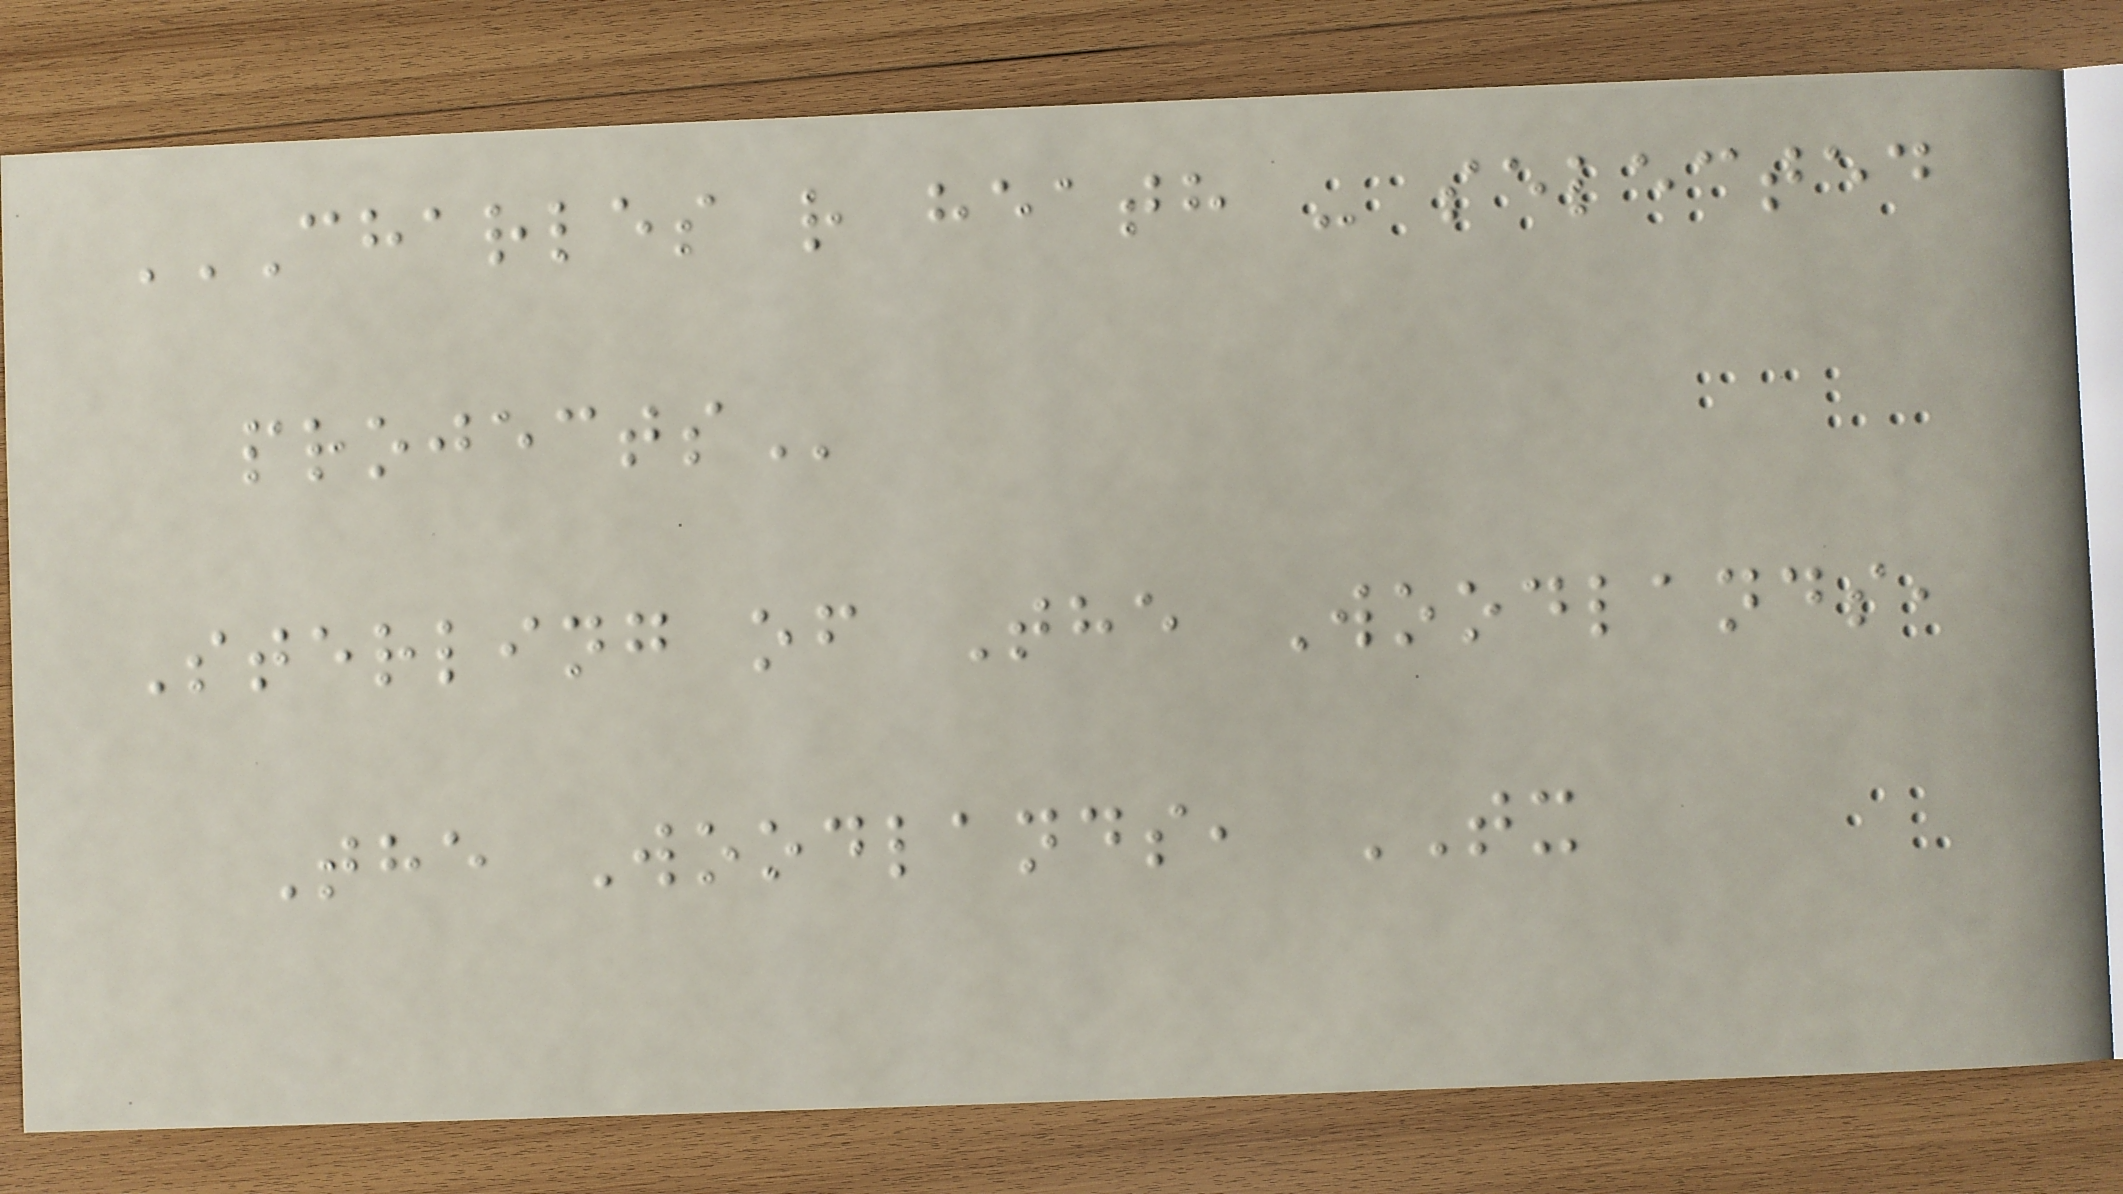CHARLES R HEATH - SELECTED
PROJECTS
Sterling of The Woodlands,
The Woodlands, TX
